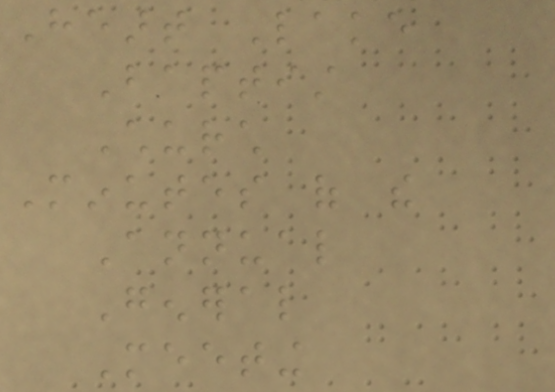Heart Lake
Baptist
Church
Minutes of the
Annual
General
Meeting
